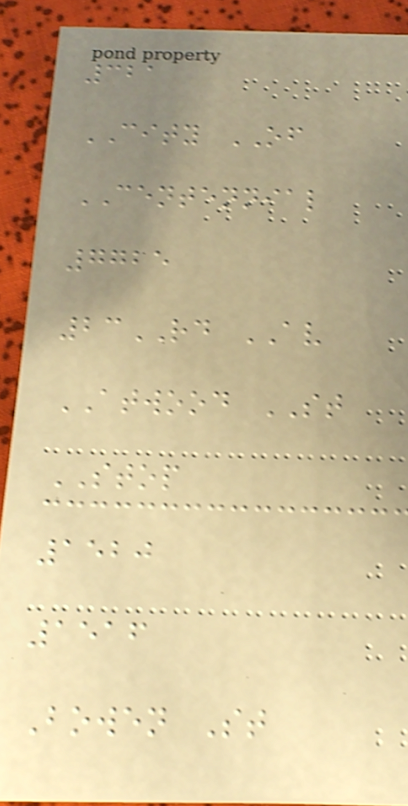321
CITY OF
CENTENNIAL
7725
23RD AV
ATWOOD ST
STOP
1520
1516
Bowen St
